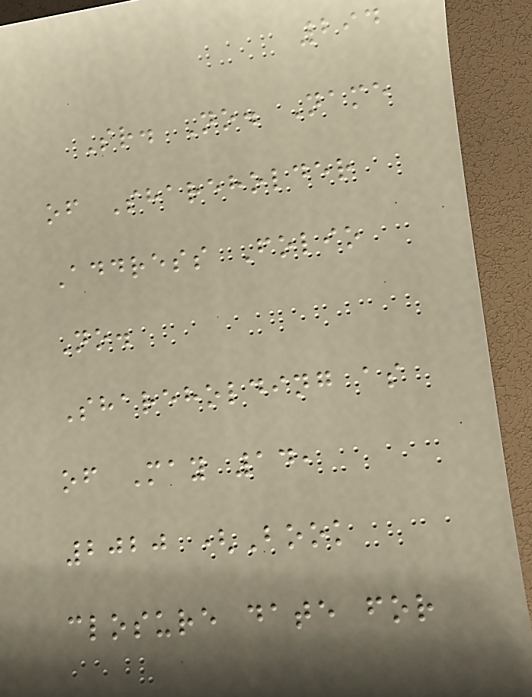294
Sr. No. Name
of Shareholder
Address Folio
No.
Shareholding as
of May 14,
2020 (Book
closure date for
